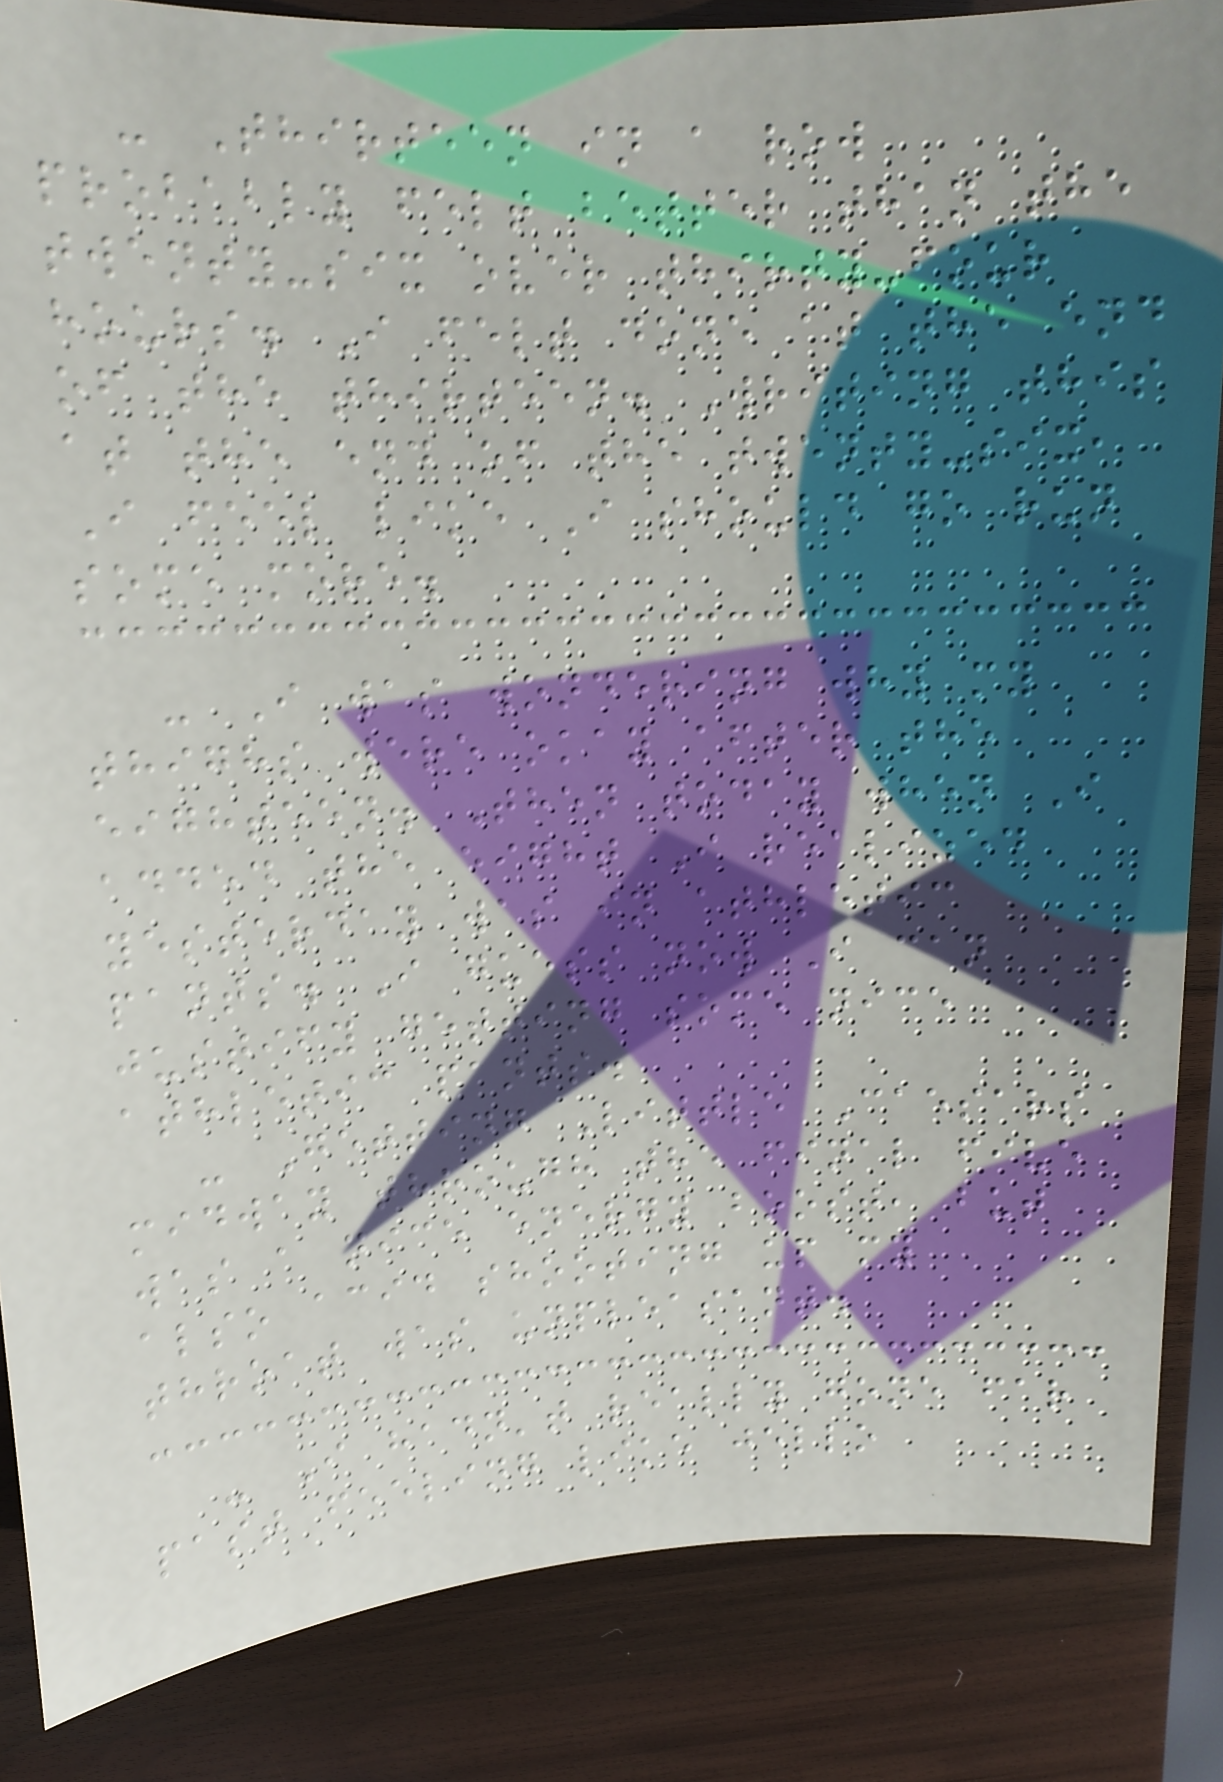- Thirteen in a row
probably felt better than the
twenty-six over thirty-four
hours. I felt done at the end
of the thirteen. Writing this
at the end of the twenty-six,
I feel like I should go run
some more.
- I was wondering why my
thighs were okay after the
eighteen. Then today when I
added the eight I realized
yesterday was in athletic
pants. I guess now I can
justify getting some nice
athletic pants.
- Getting Little Caesars
midway through the final five
was a nice energy boost, but
also acid shooting up my
throat was unpleasant.
- I hadn't really gone far
past feeling like jello
